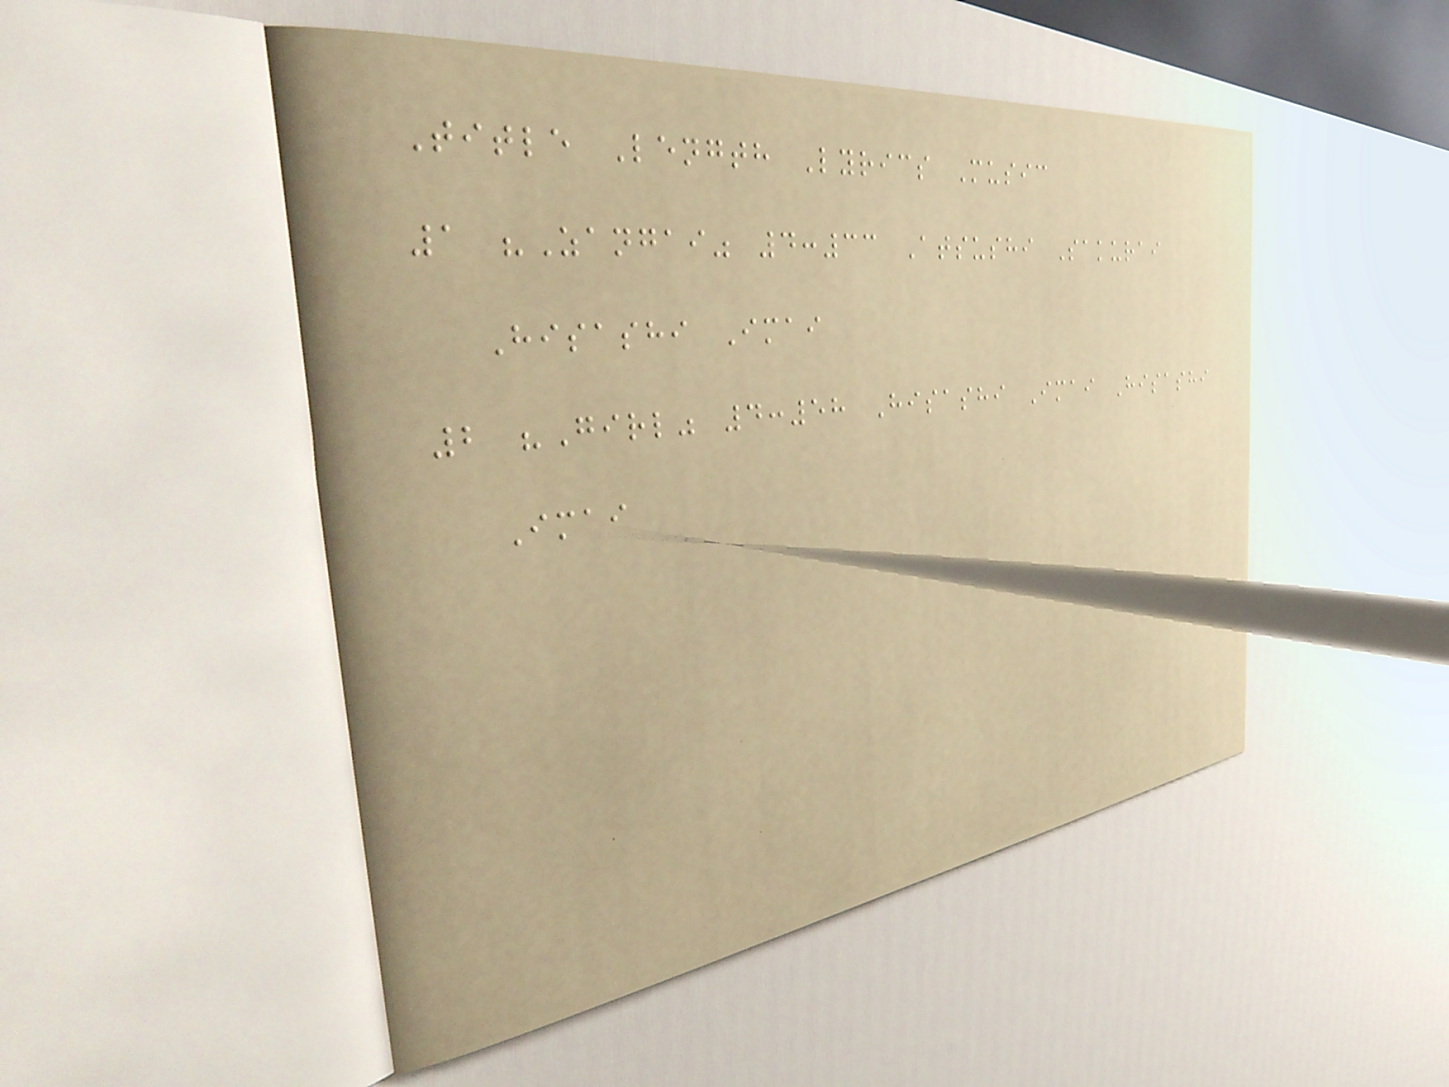Title Length Lyrics Music
1 "Zangai" 4:33 Atsushi Sakurai
Hisashi Imai
2 "Girl" 4:58 Hisashi Imai Hisashi
Imai
